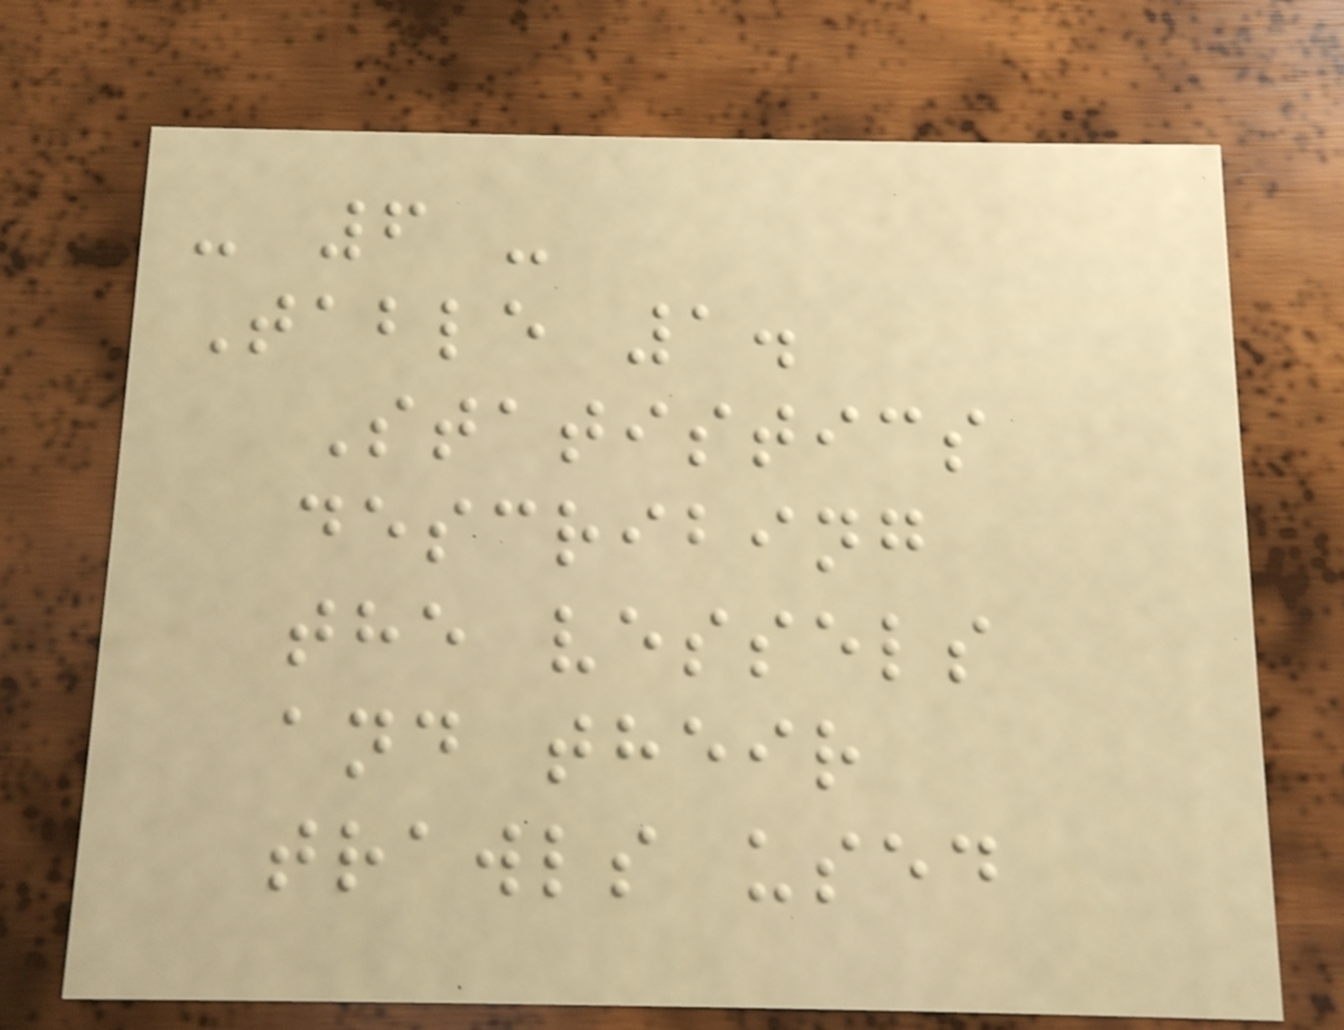- 6 -
Table 1.
Statistics
describing
the vessels
and their
trawls used
